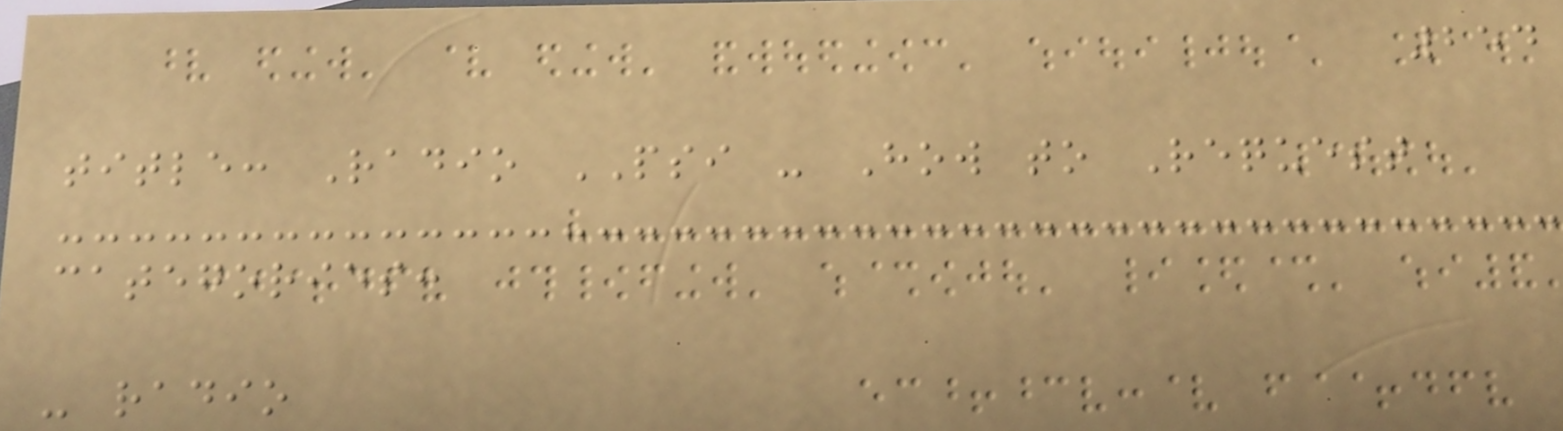254
title: Radio PSI - How to Request
categories:
- radio
